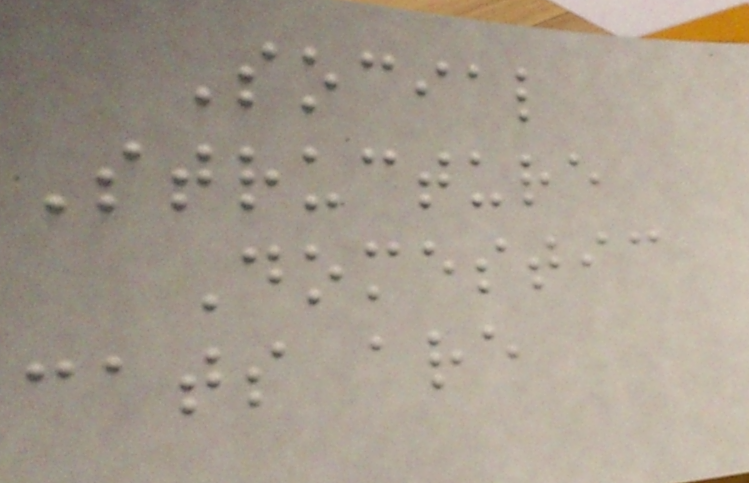Social
Structure
Domestic
cats are
